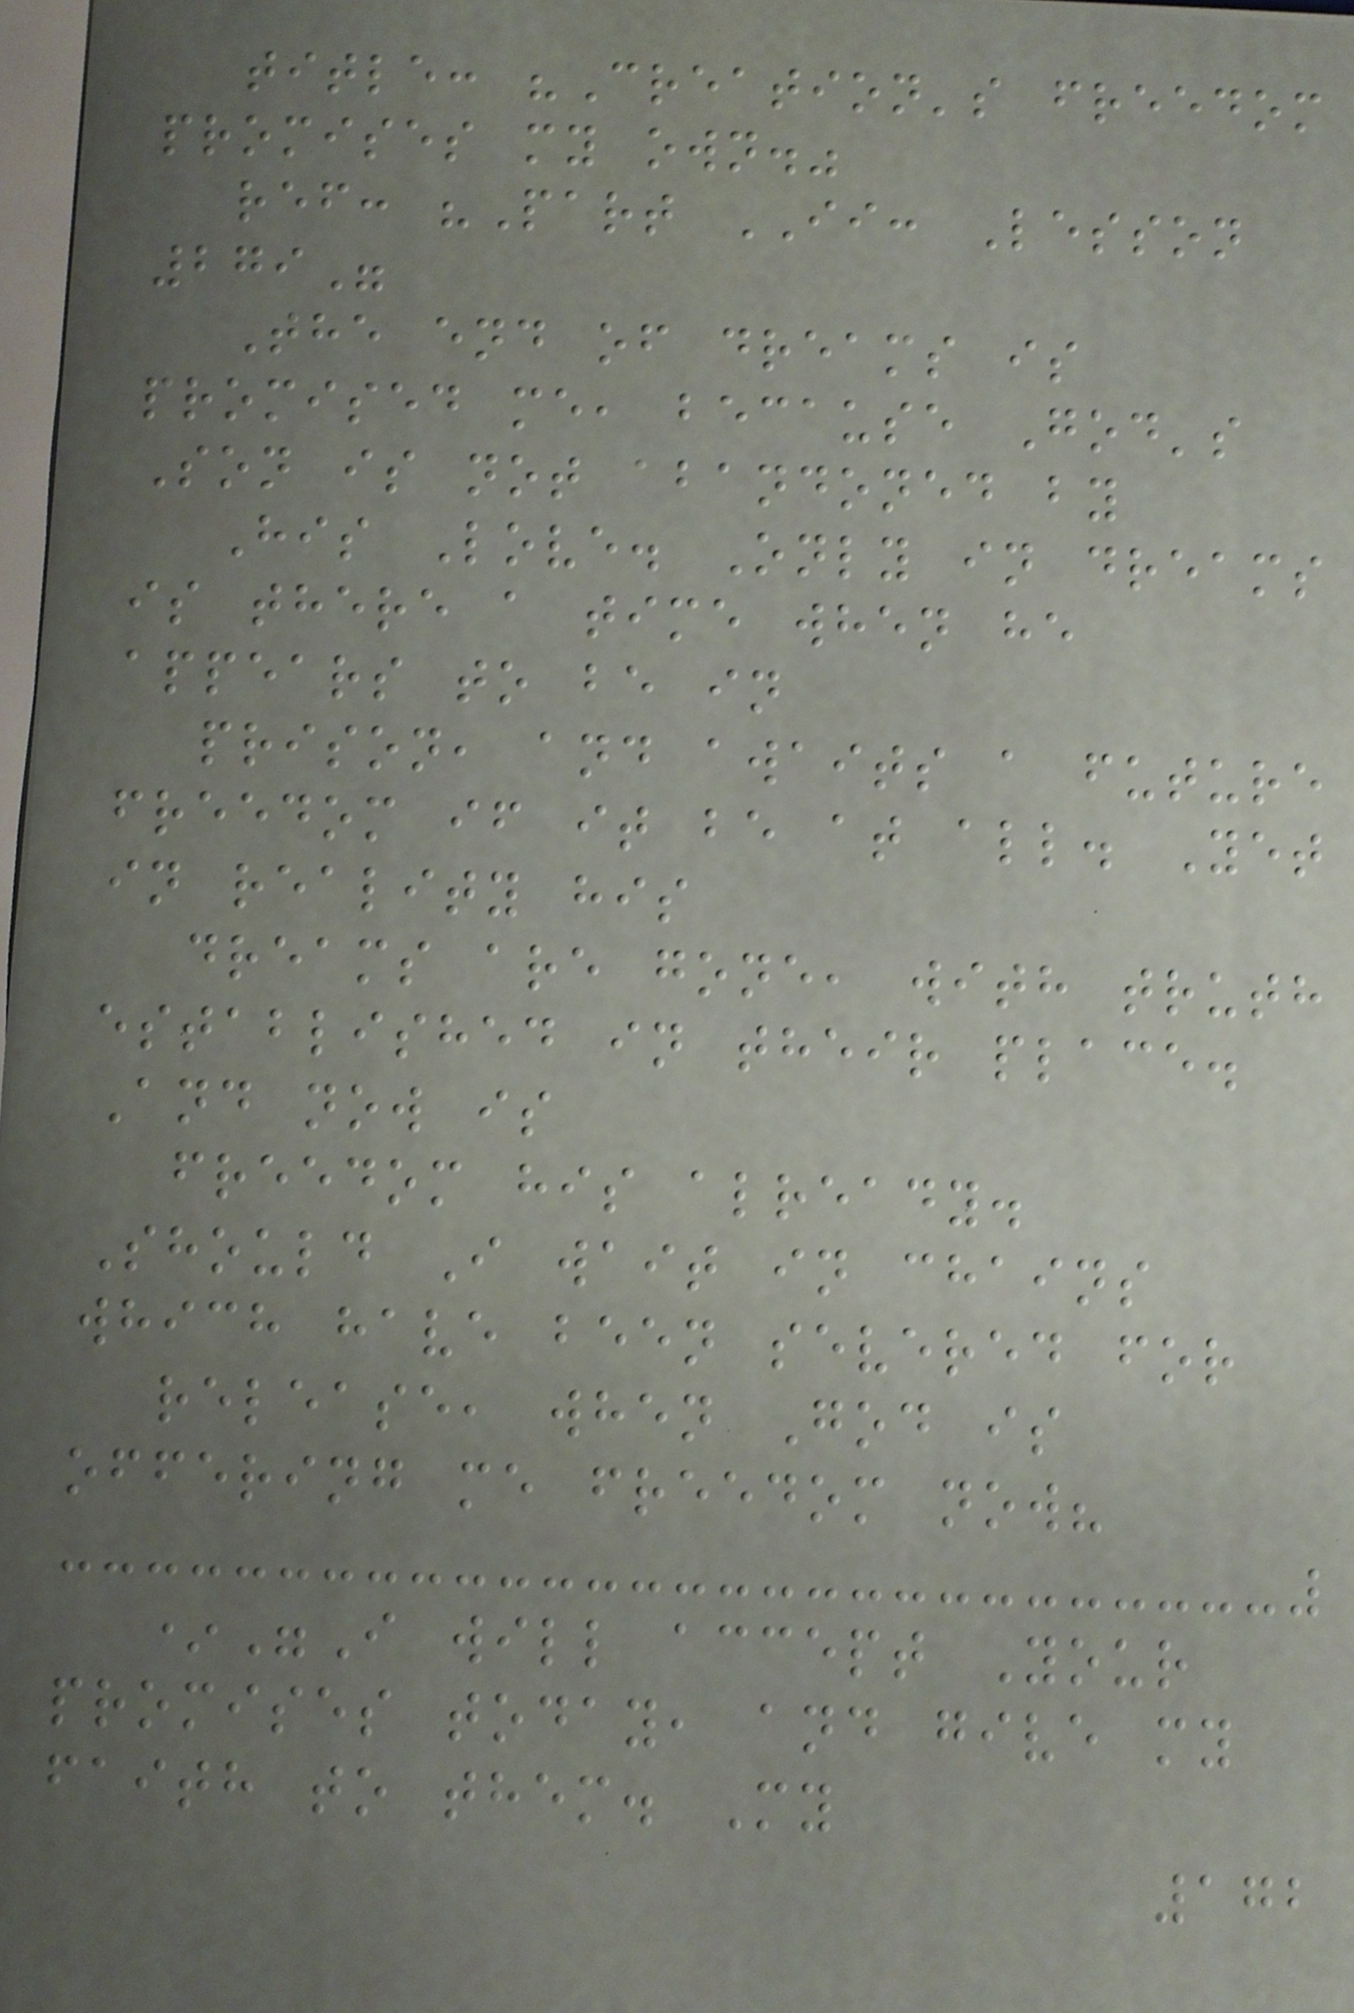title: "Creation's freedom
promises my own."
ref: "Part II: Lesson
279"
The end of dreams is
promised me, because God's
Son is not abandoned by
His Love. Only in dreams
is there a time when he
appears to be in
prison, and awaits a future
freedom if it be at all. Yet
in reality his
dreams are gone, with truth
established in their place.
And now is
freedom his already.
Should I wait in chains
which have been severed for
release, when God is
offering me freedom now?
*"I will accept Your
promises today, and give my
faith to them. My
172
